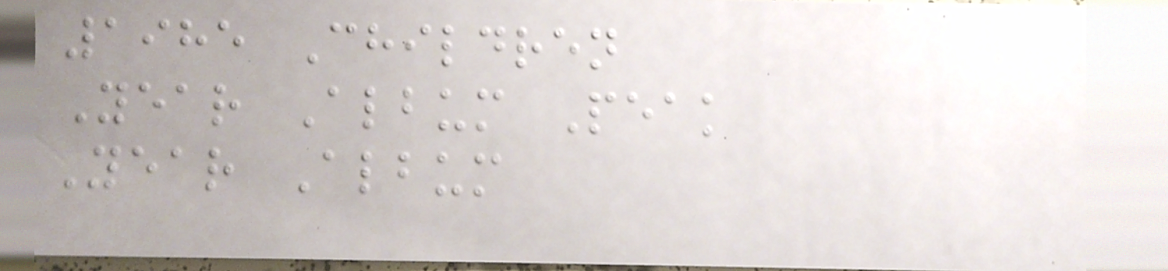1985 Children
Year Album Peak
Year Album
